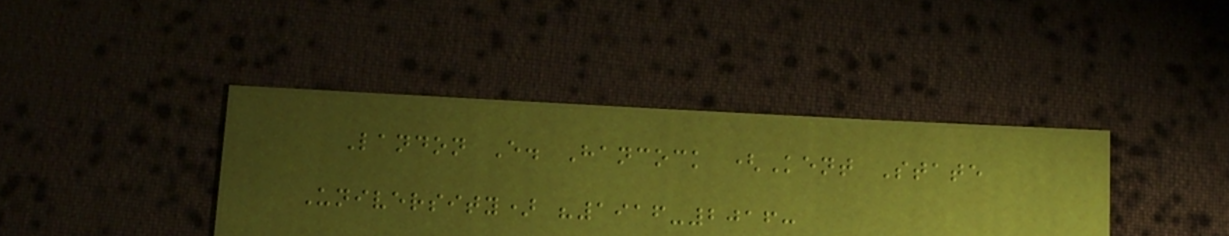Landon E. Hancock (Kent State
University) "1916-2016:
